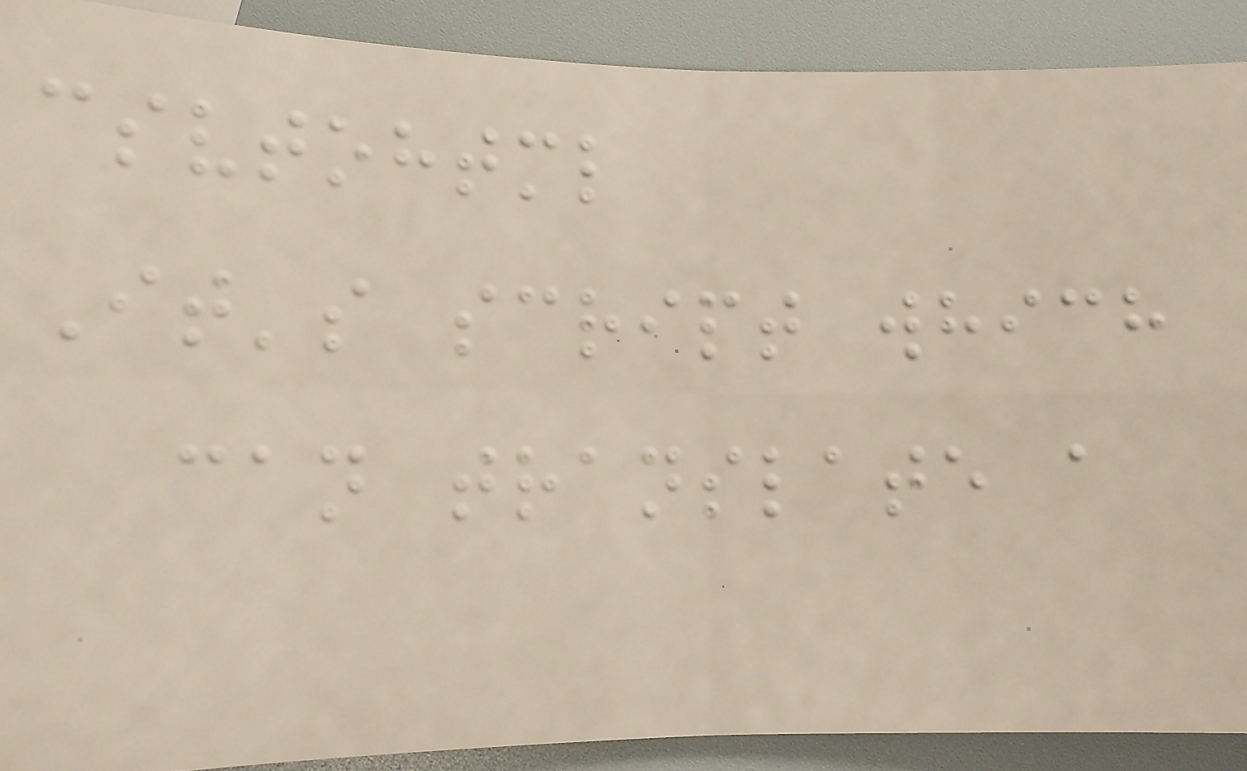csvtohtml
It's script which
can translate a
